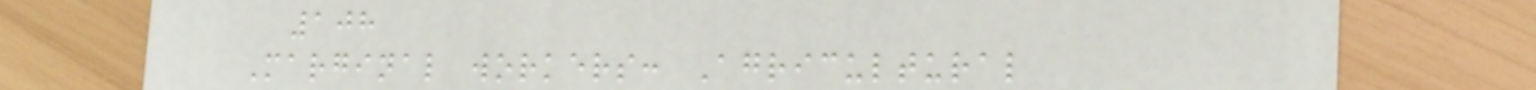108
Marginal workers: Agricultural
